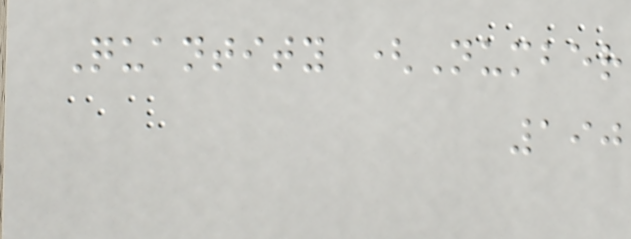Quantity (Number
190
